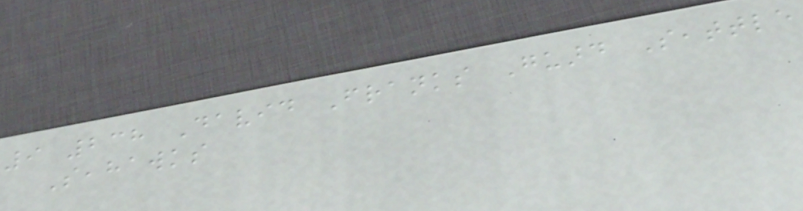9 238 David Franks Guard Seattle
Seahawks
